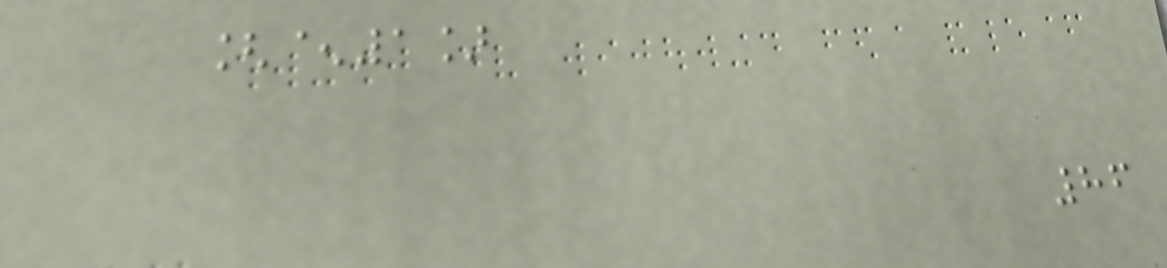[^1]
86
